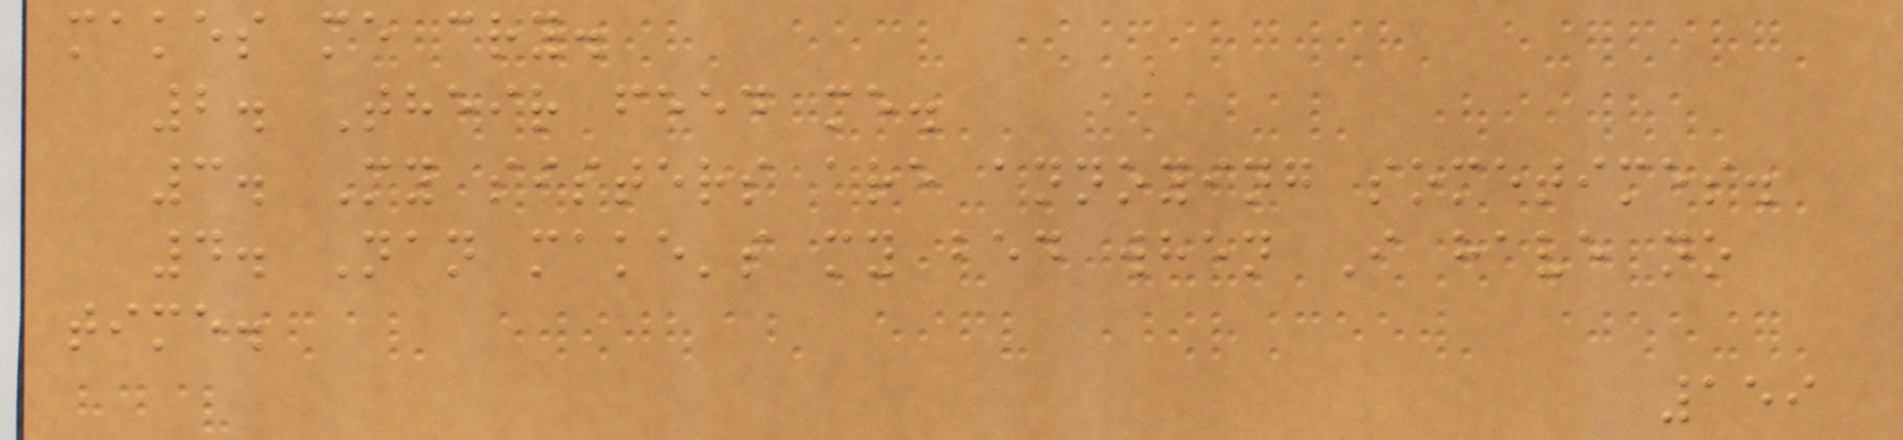makes me cry.
2. Their feed me.
3. My sisters are annoying sometimes.
4. Nan make's my bed when I have no
time.
159
